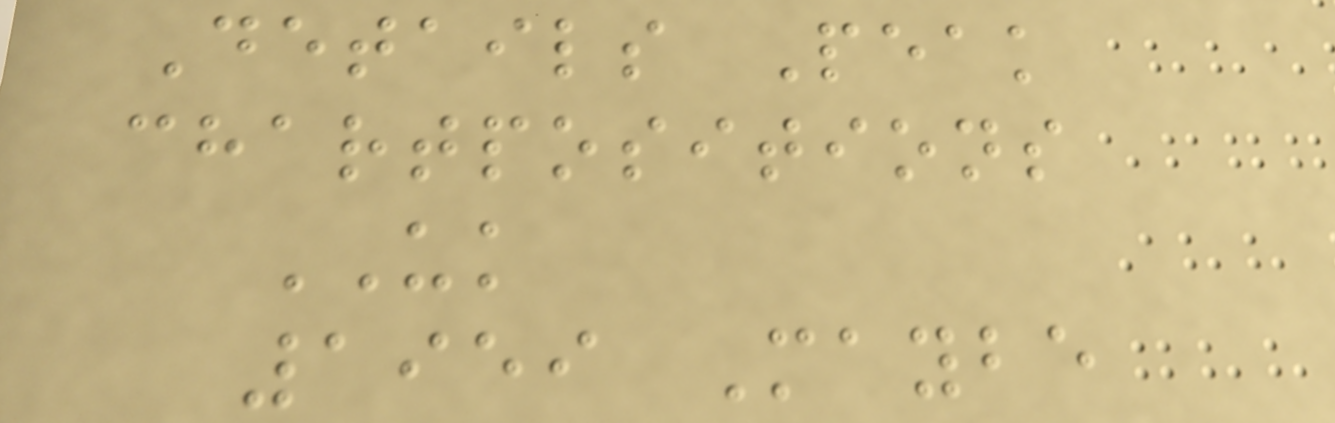Details Peak
chartpositions
UK
1959 Maybe
